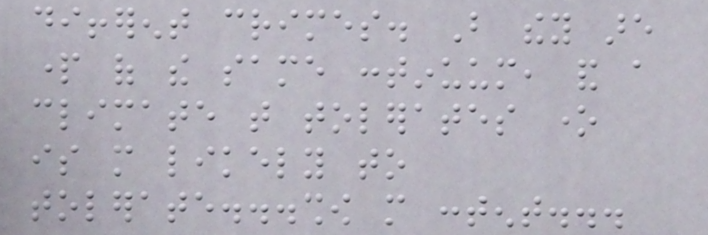different crimes. But they are
part of the same continuum, and a
climate that tolerates one
is more likely to
tolerate...show more content...
